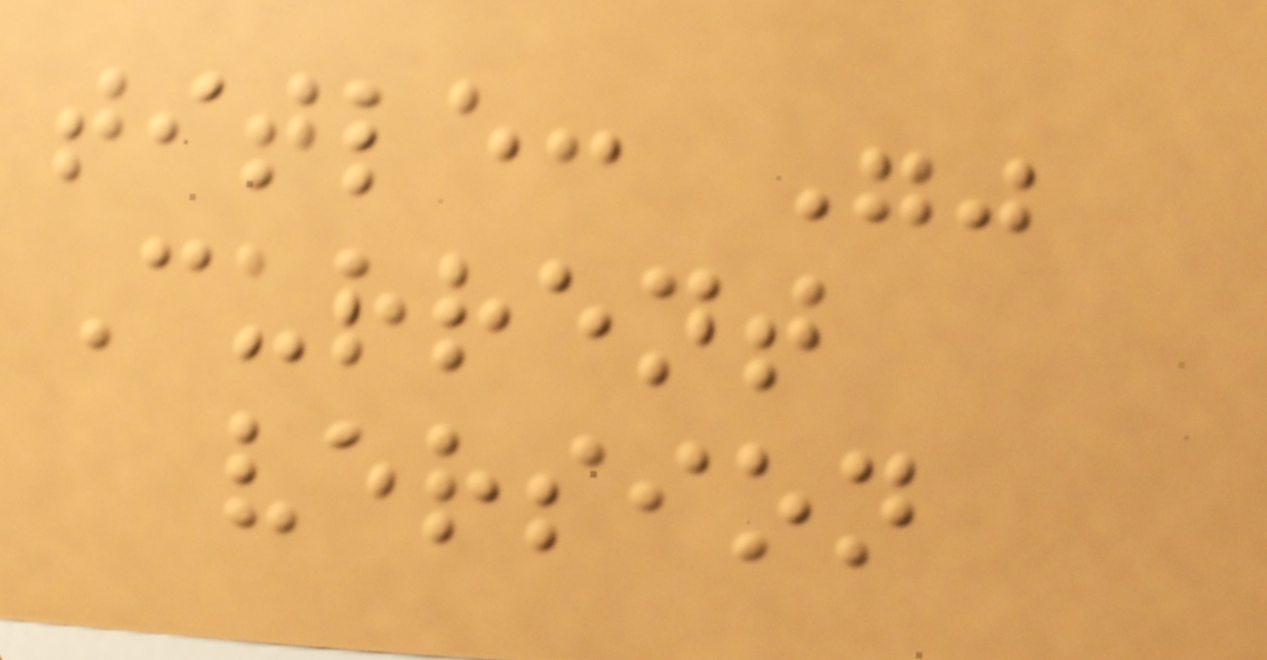title: ""
Current
version
